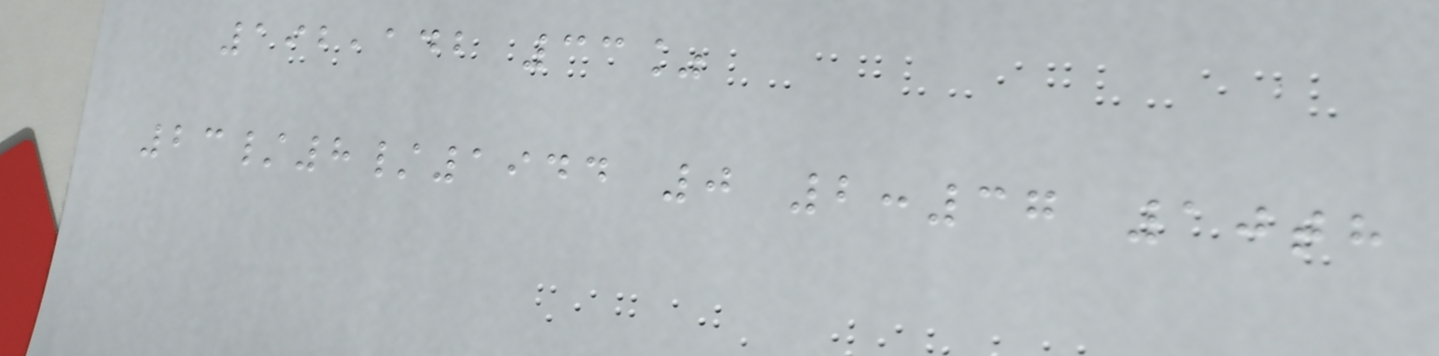192,142 33%
23/8/1944 0 2:37 10th
